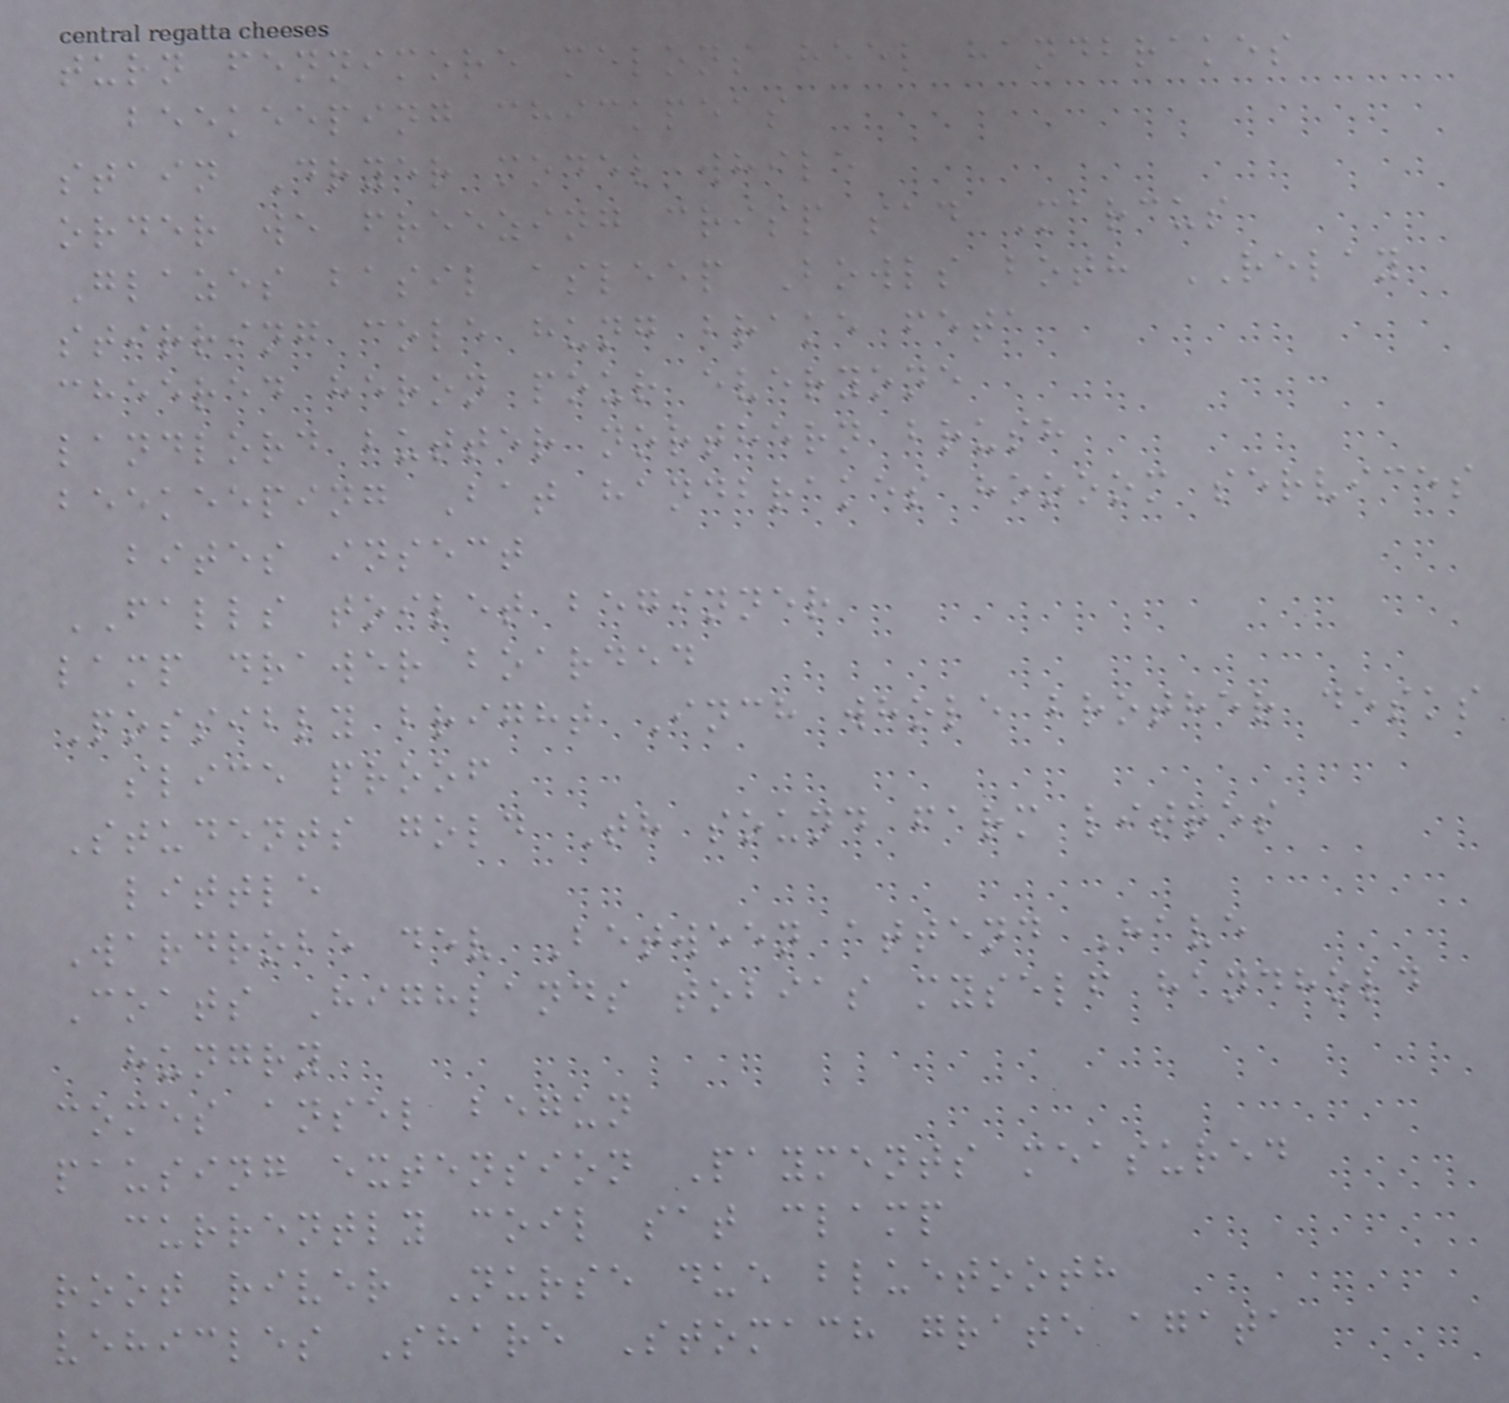turn fennimore melons heel handbrakes
beekeeping chickpeas
stain Dryer model while
order we freezing crisp sad Marcus
Glazes basil asleep Bowls both RELAY
stirring cole hung brake feta
cheered heron pour everyone
landlord butter northern brush
beekeeping Bat handbrakes hoooom services
bites insect
FALLS toilet beginner
lamp drawer boarded
Possibly bright Inch whole brother desks
slice proof
Students gold Th sound farm litres
little
Wardrobe dev Between attend Have
Coats Highlands tobias myself handhold
hungry
comes ansel begun
pausing extension Payments measured
currently coil sat clamp
root river Nurse due bluetooth
vehicles Share Stomach grate agata
